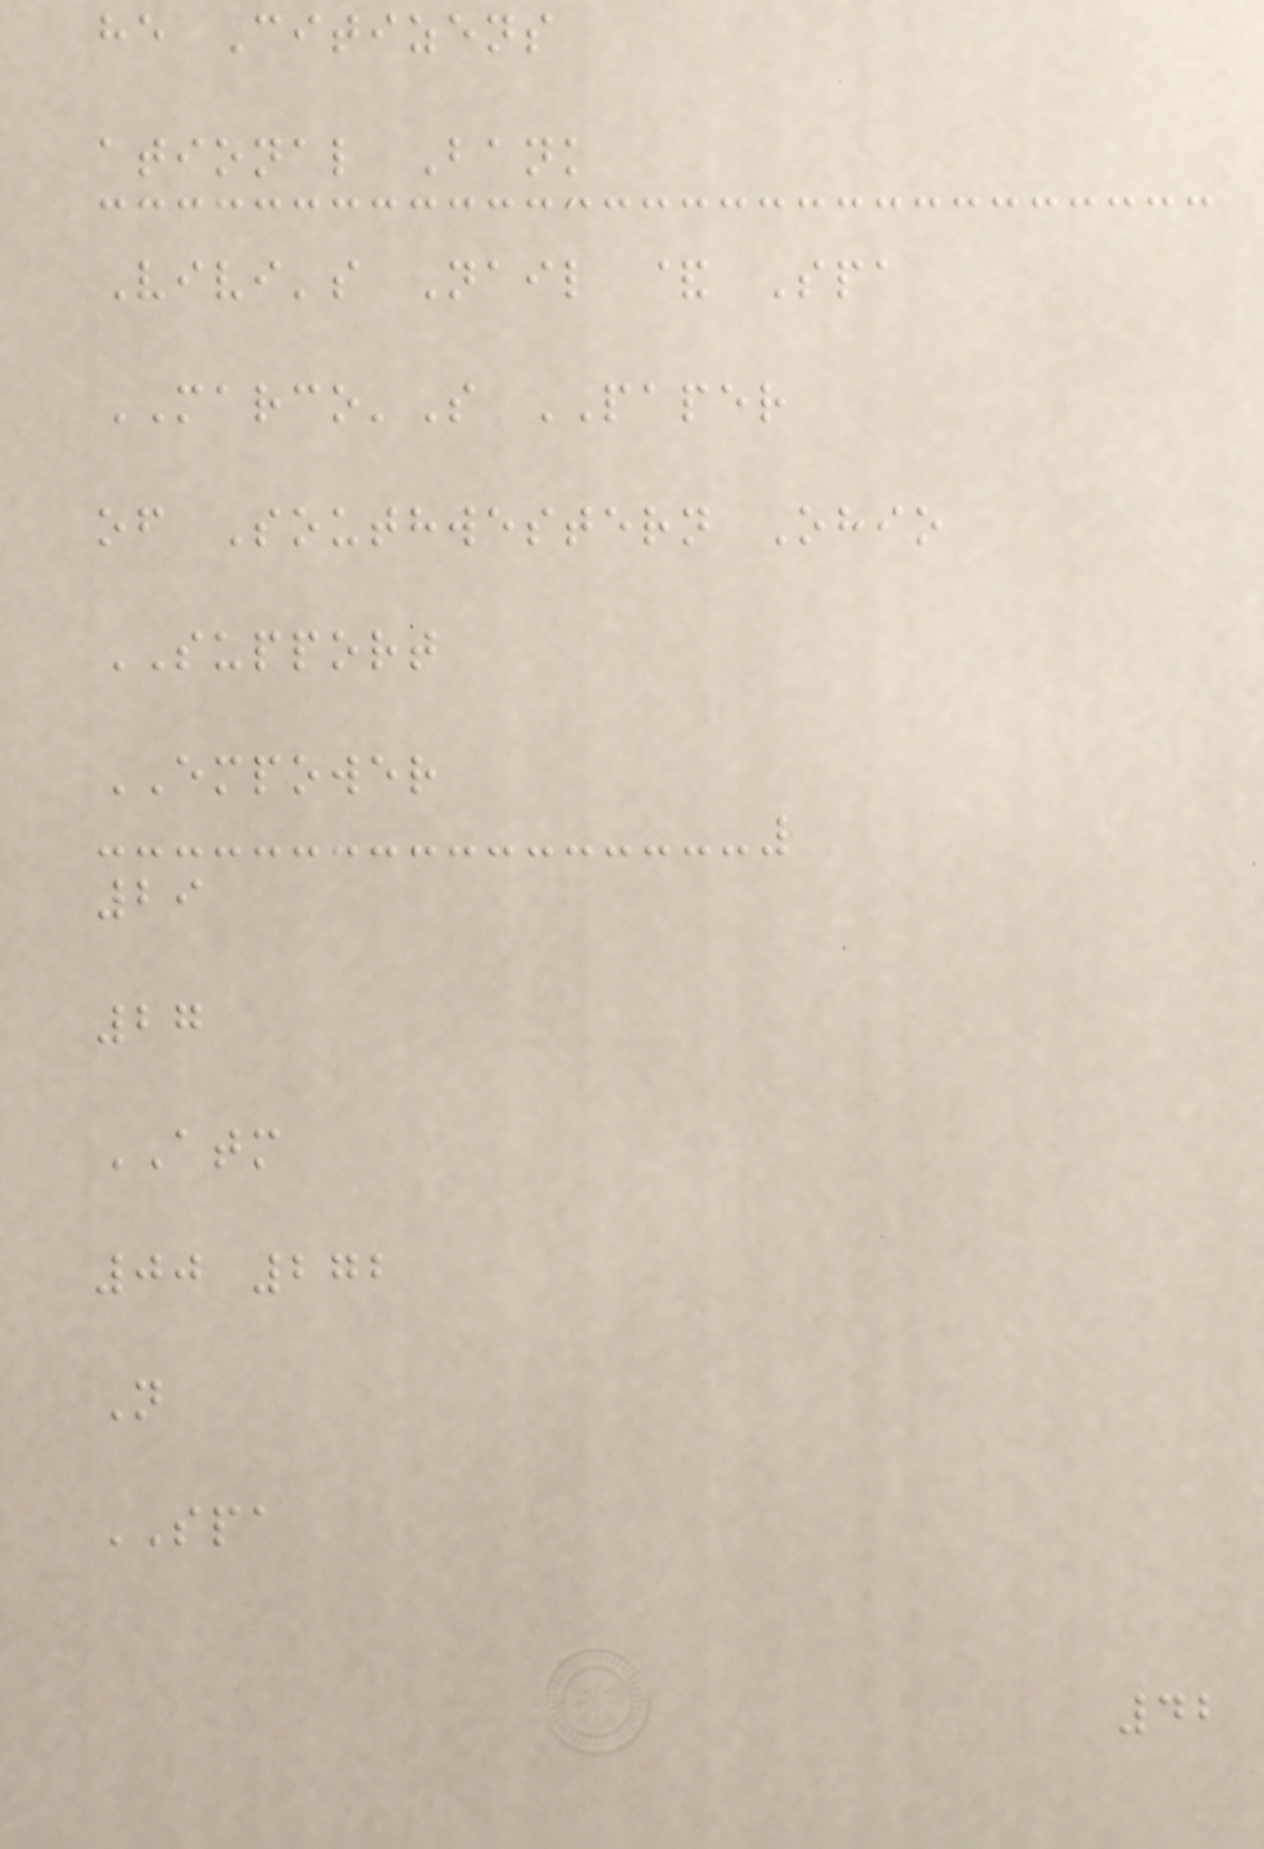he Citizens
ational Bank
Vivi's Nail & Spa
MARCO'S PAPER
of Southwestern Ohio
SUPPORT
EMPOWER
29
27
ATM
00 272
N
SPA
42
